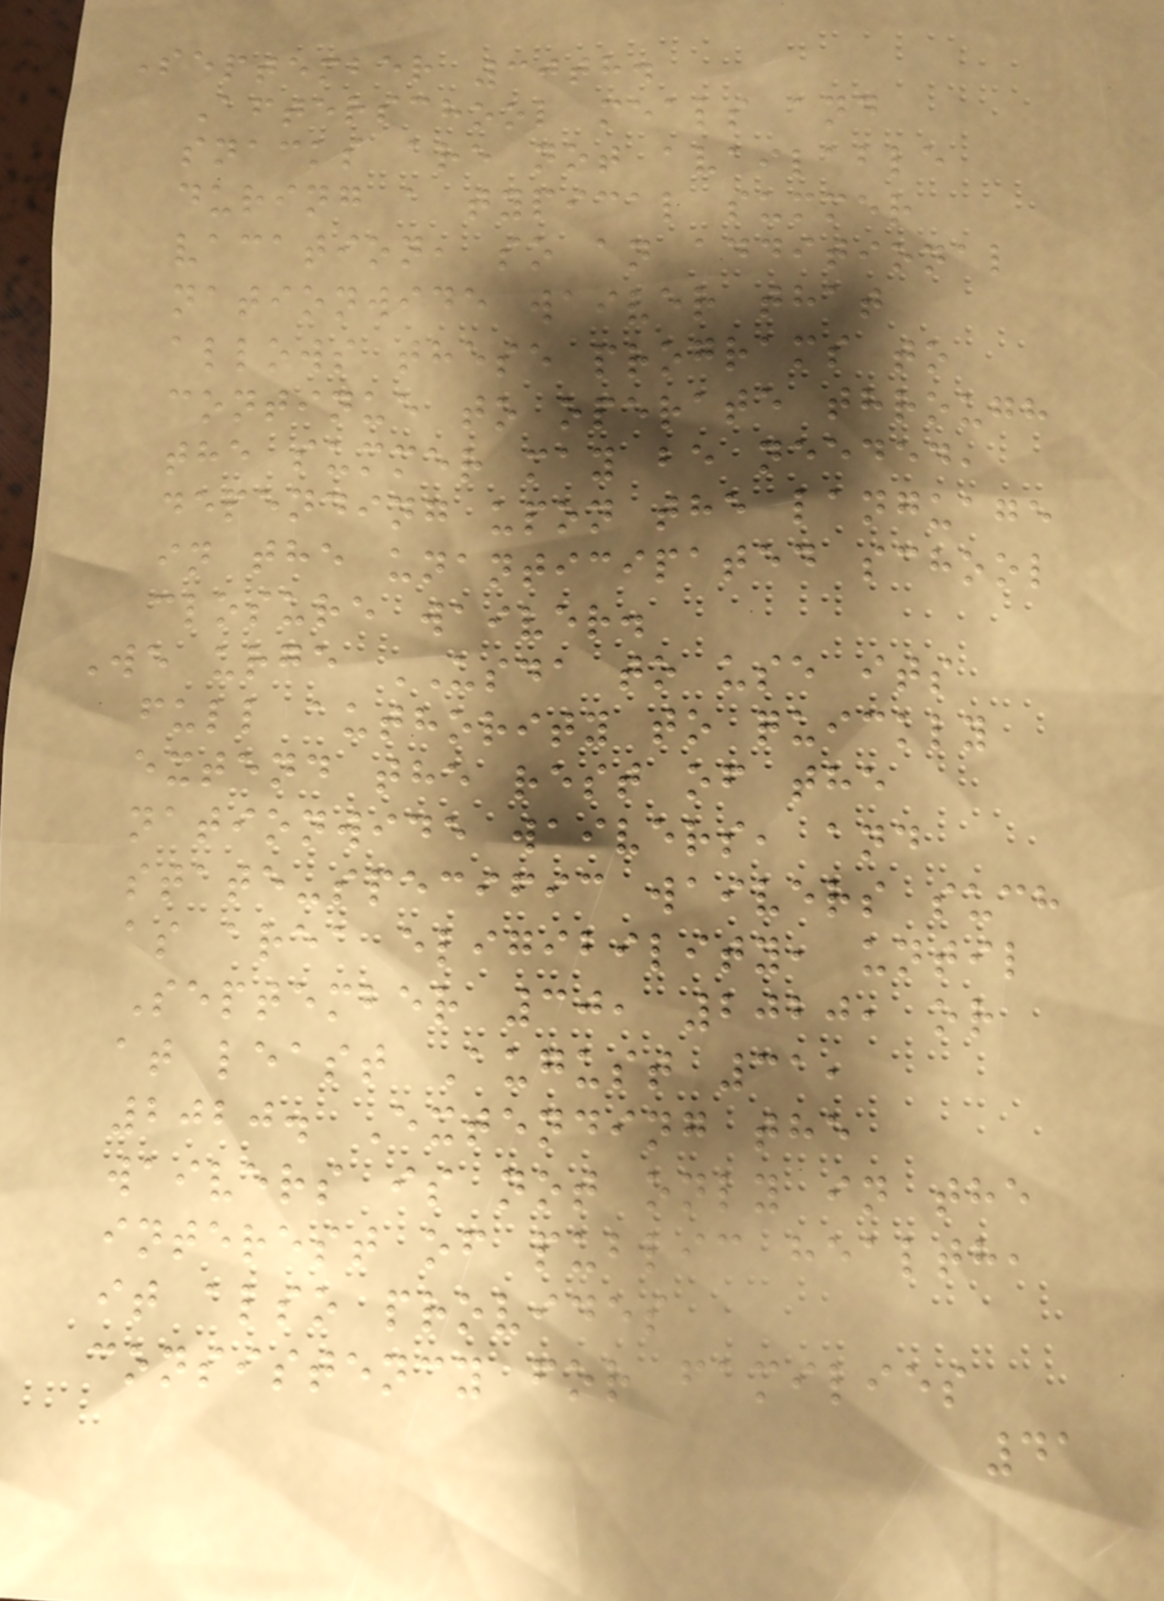September 30th.
Afterschool meals and
snacks are not available
during a typical summer
vacation, so an additional
nationwide waiver that
allows these programs to
continue to operate through
the summer may be needed,
depending upon the language
in the unanticipated school
closure waiver.
We urge USDA to use its
full authority to quickly
extend the rest of the
nationwide waivers, and
state-specific waivers such
as area eligibility, until
September 30, 2020, or
at least August 31,
2020. Extending the
waivers is not only in the
interest of public health,
it also provides
consistency for families
41
